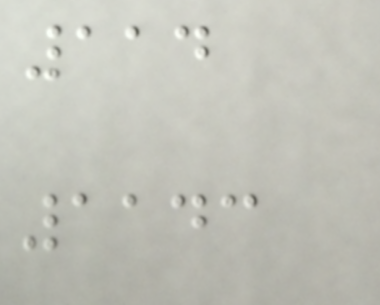114
1143
